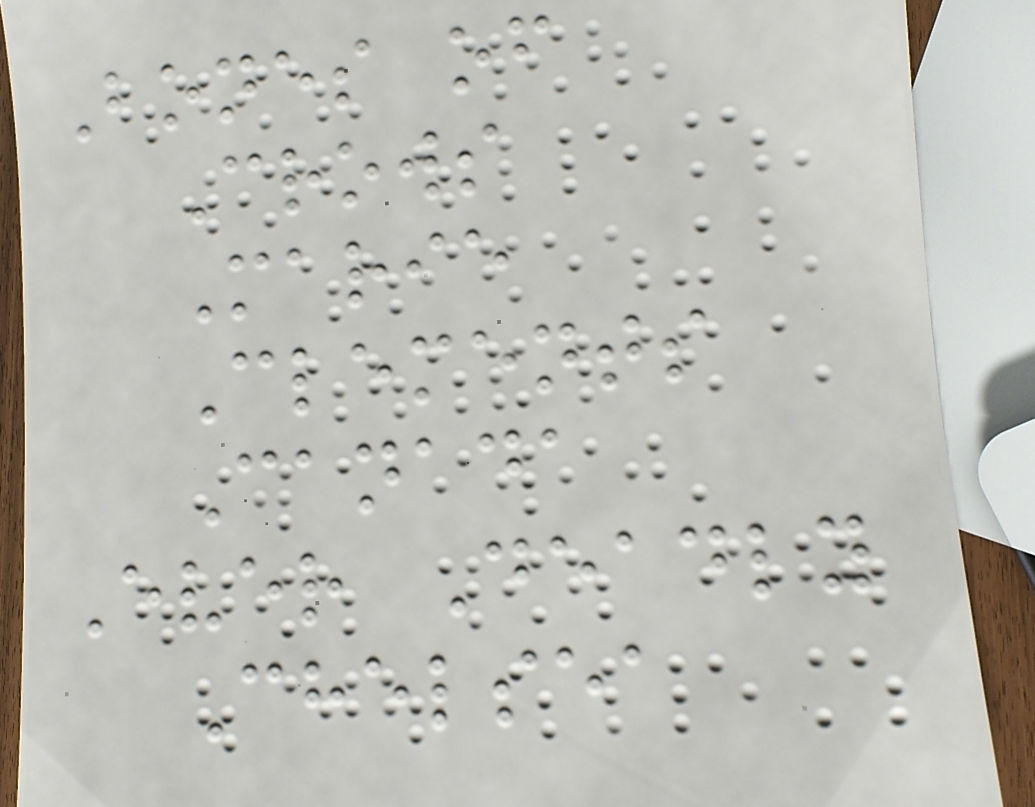Bones of
Crows
Marie
Clements
Canada
Ever Deadly
Chelsea
